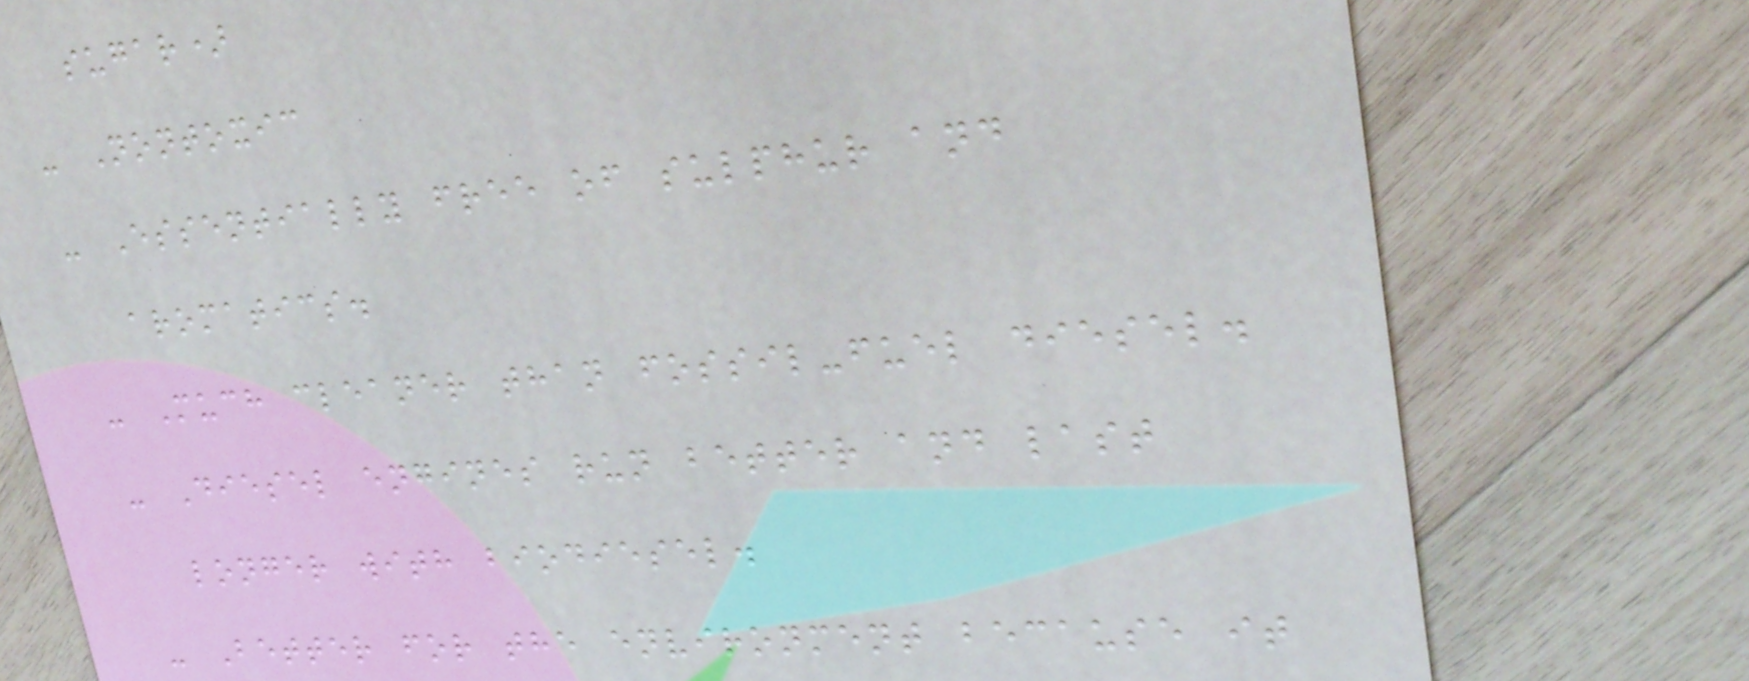sugar)
- Nontoxic
- Essentially free of sulphur and
aromatics.
- Much cleaner than fossil-fuel diesel.
- Diesel engines run better and last
longer with biodiesel.
- Better for the environment because it
